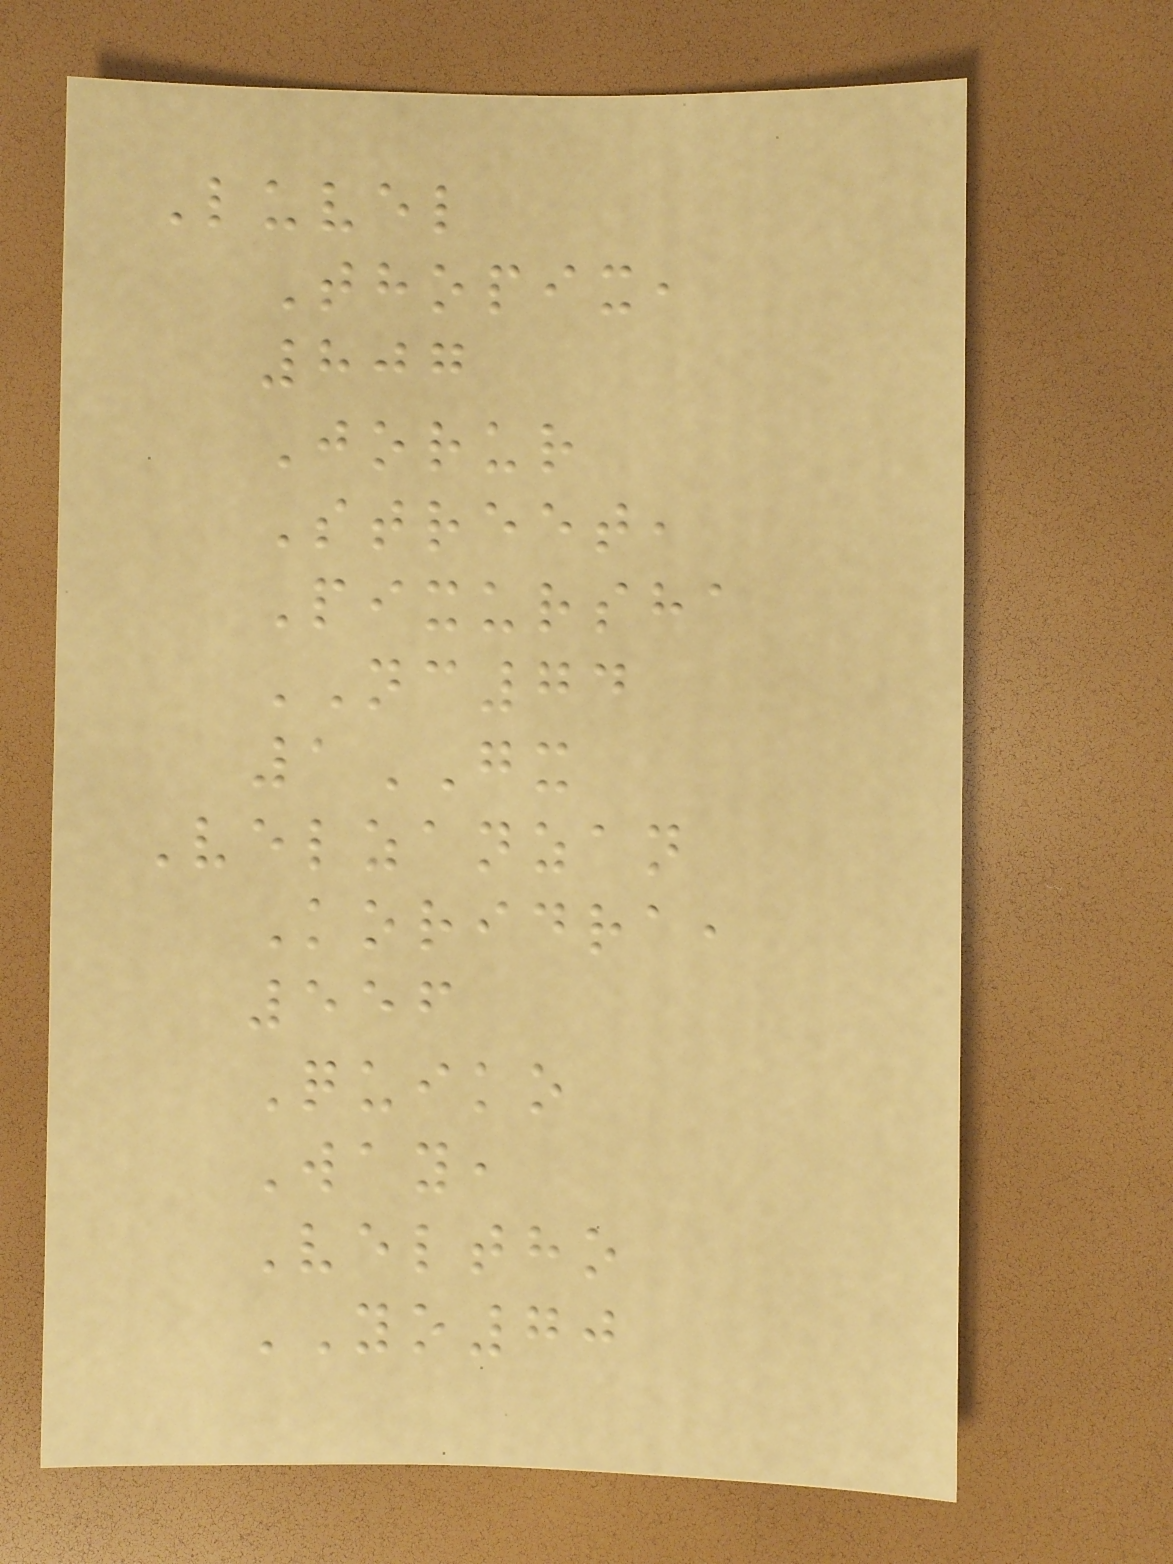Luvel
Thopix,
807
Jorur
Street,
Pixursha
NC74
1GX
Velzanzan
Koridra,
556
Quiko
Way,
Veltho
YO70
